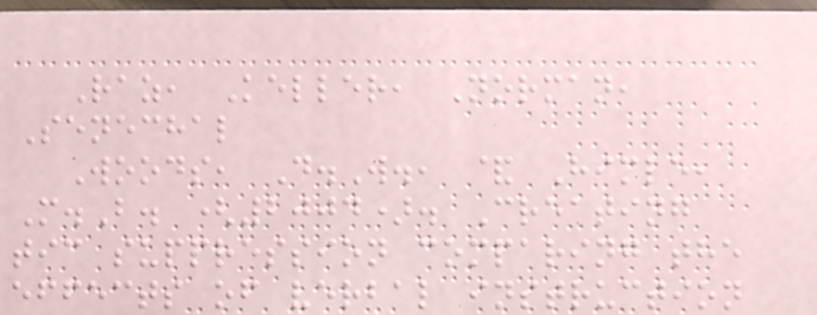Raz, Keller, Norman,
Senechal
Woods, D.W., & Himle,
M.B. (2004). Creating
tic suppression comparing the
effects of verbal instruction
